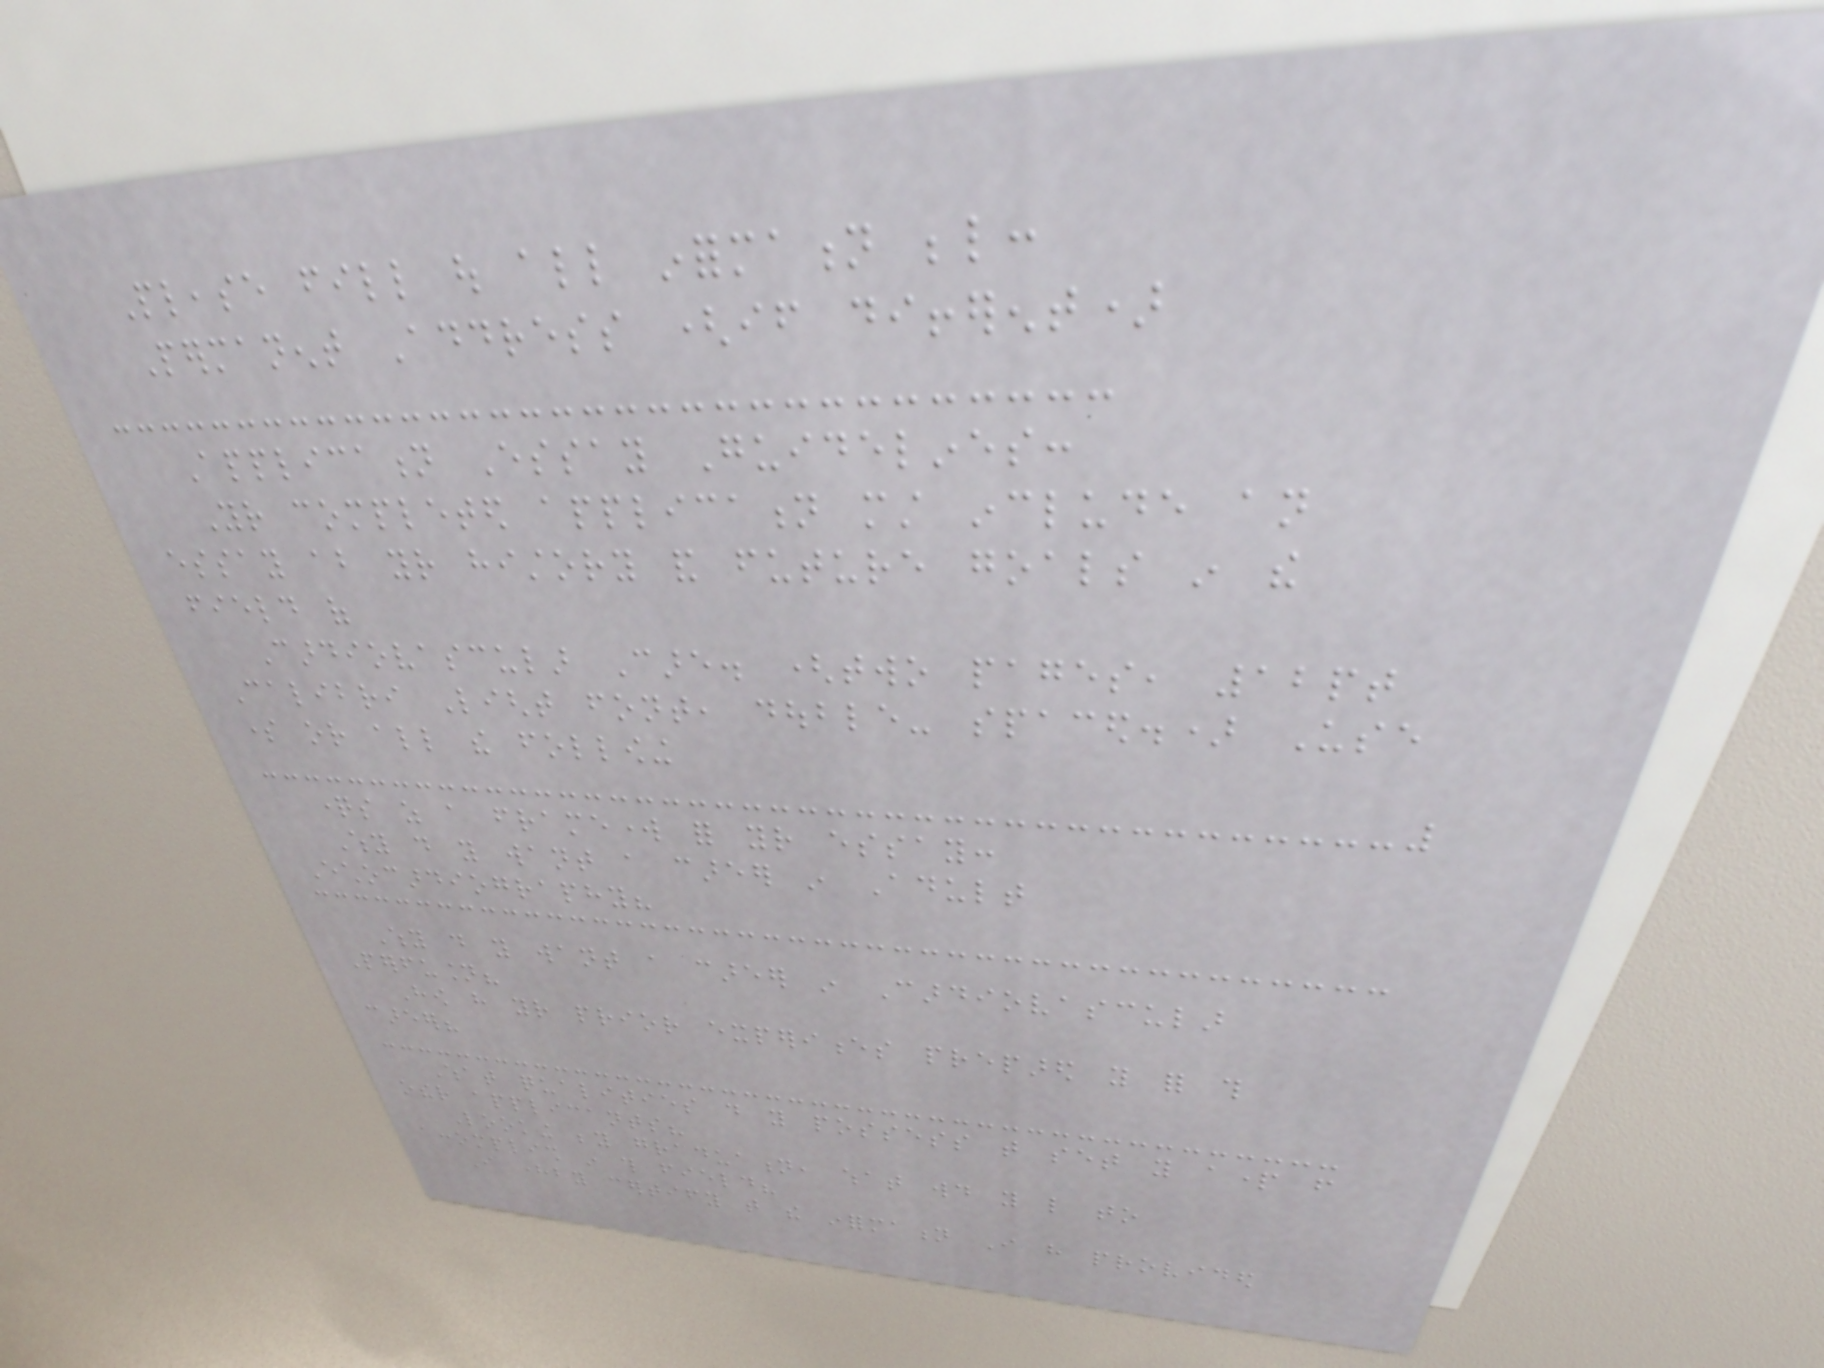Please fill out all information below:
Permanent Address (if different)
Application Essay Guidelines:
Your completed application must include an
essay about your history and future goals in the
field of
Cardiovascular Care. (two pages, 12pt
Calibri Light font, double- spaced.) Use
some or all the following
questions as a framework for your essay:
Why do you want a career in Adult
Echocardiography?
Why do you want a career in Cardiovascular
Perfusion?
How have your prior experiences prepared you for this
career?
What qualities do you possess that set you apart from
other applicants?
Looking beyond graduation, what would you like to
accomplish in this field?
I hereby certify that the information I have provided
